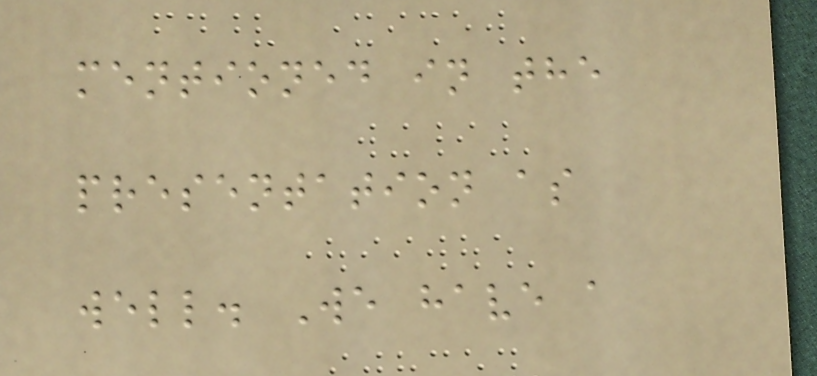mentioned in the
presentation as
well. We have a
